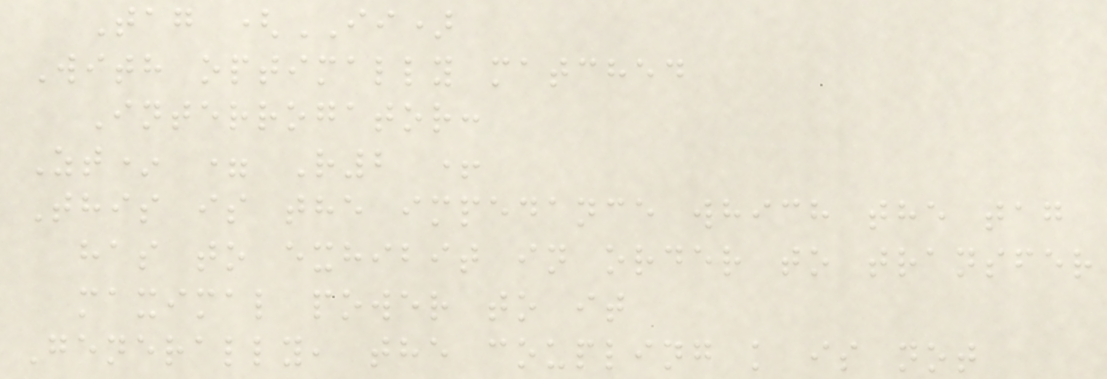Tag (II)
With optimally matched
Interrogator:
Zt* = R2 +
This is the impedance which the tag
has to exhibit in order to transfer
maximal power to it
Generally, the coupling k is not
